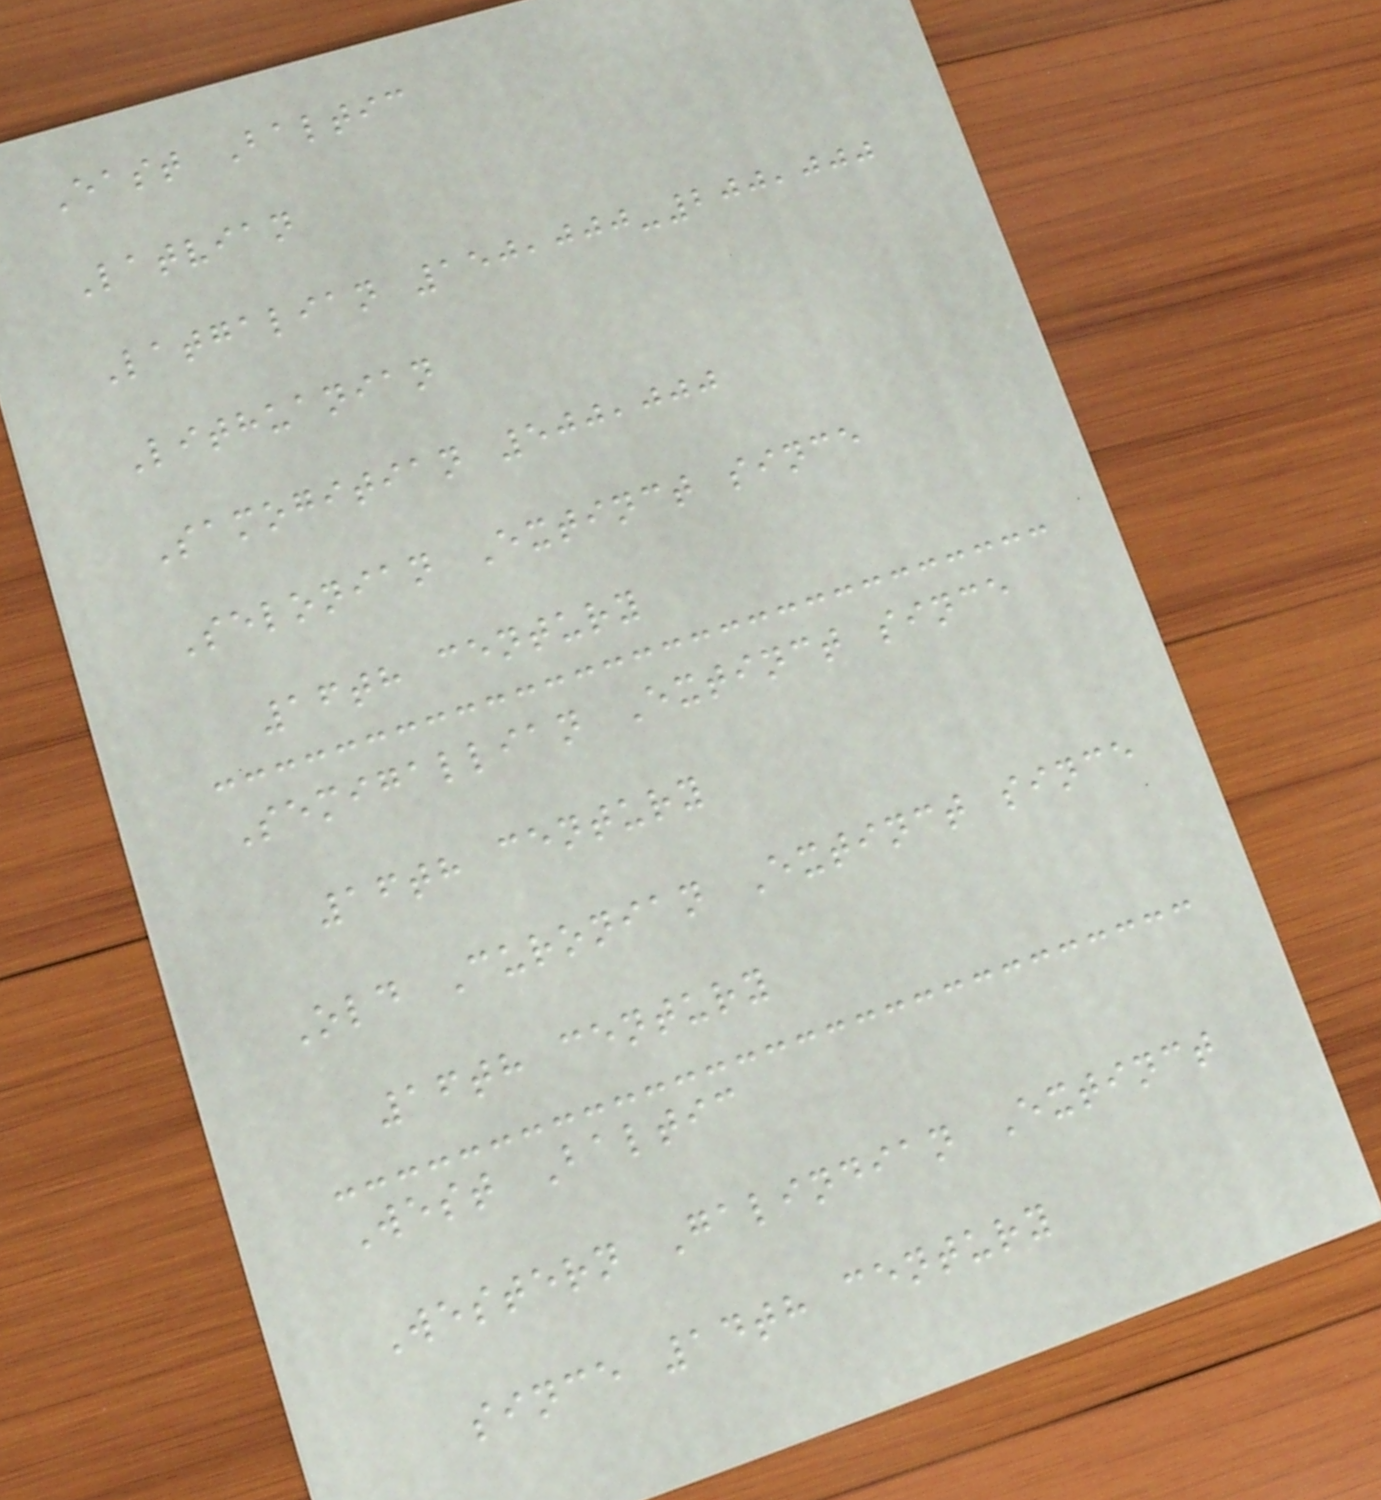East Baltic
Latvian
Latgalian 150,000-200,000
Lithuanian
Samogitian 500,000
Selonian Extinct since
16th century
Semigallian Extinct since
16th century
Old Curonian Extinct since
16th century
West Baltic
Western Galindian Extinct
since 14th century
